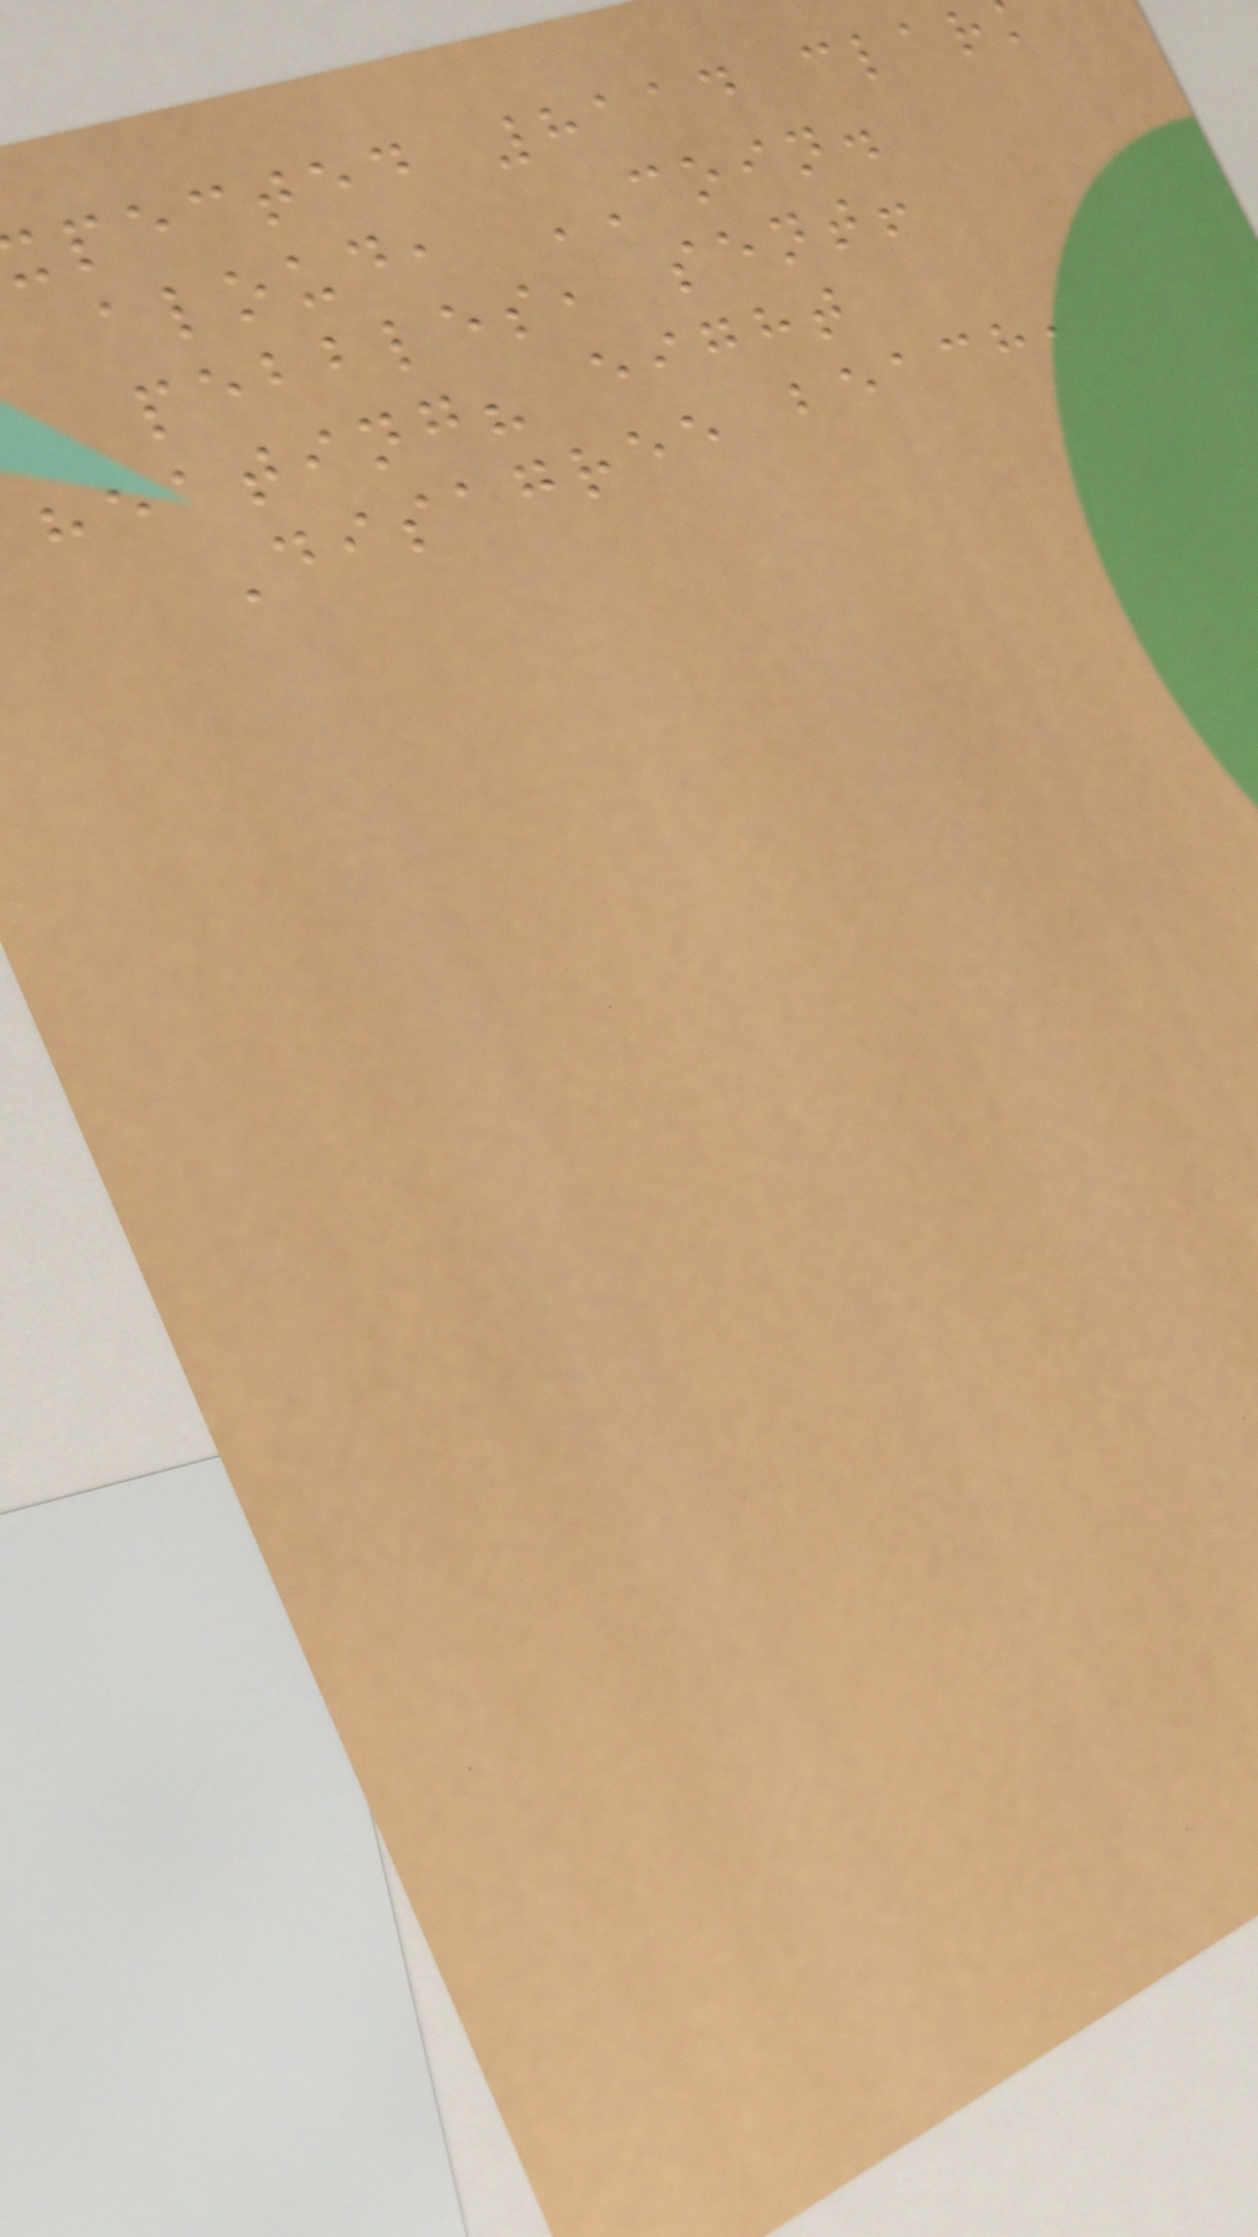pected 8114 clar
aloud, COIN.
pebbles, sent!
heating? eight
Disagree beach,
